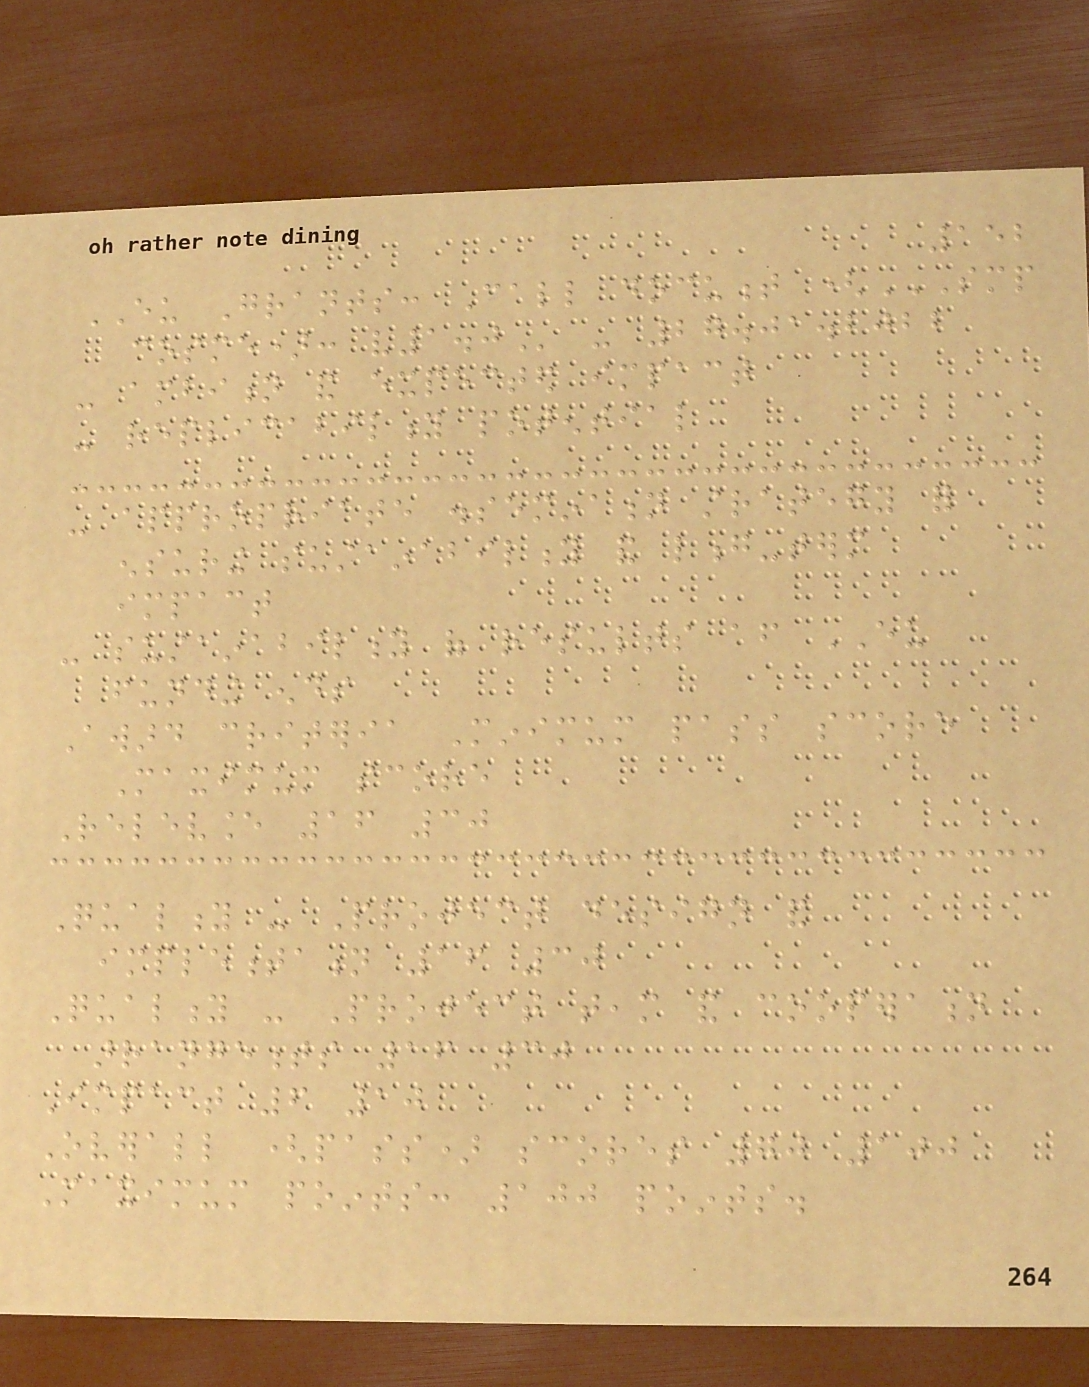152
EU Grants: Call document (SMP
COSME): V1.0 - 27.01.2022
- ambition and expected impact
- replicability potential
- appropriate dissemination strategy for
ensuring sustainability and long-term
impact
- sustainability of results after EU
funding ends
Award criteria Minimum pass score
Maximum score
Relevance 16 30
Quality - Project design and
implementation 16 30
Quality - Project team and cooperation
arrangements 16 30
Impact 6 10
Overall (pass) scores 70 100
Maximum points: 100 points.
